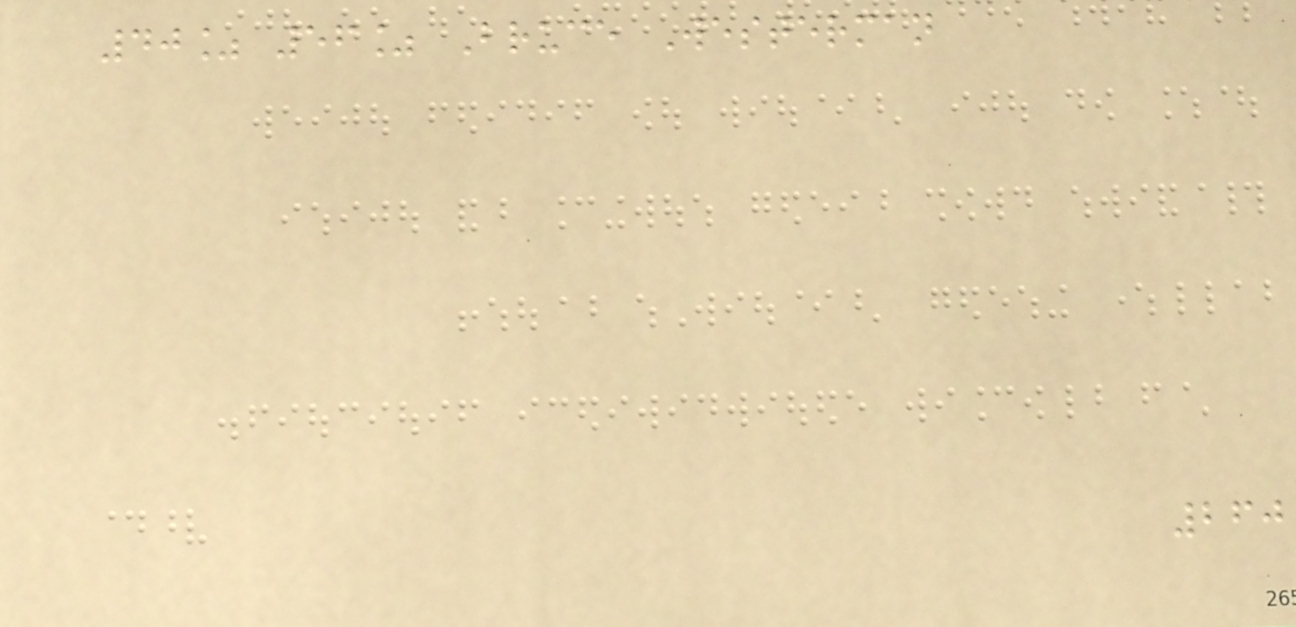40% 56% Bruce Westerman
260
